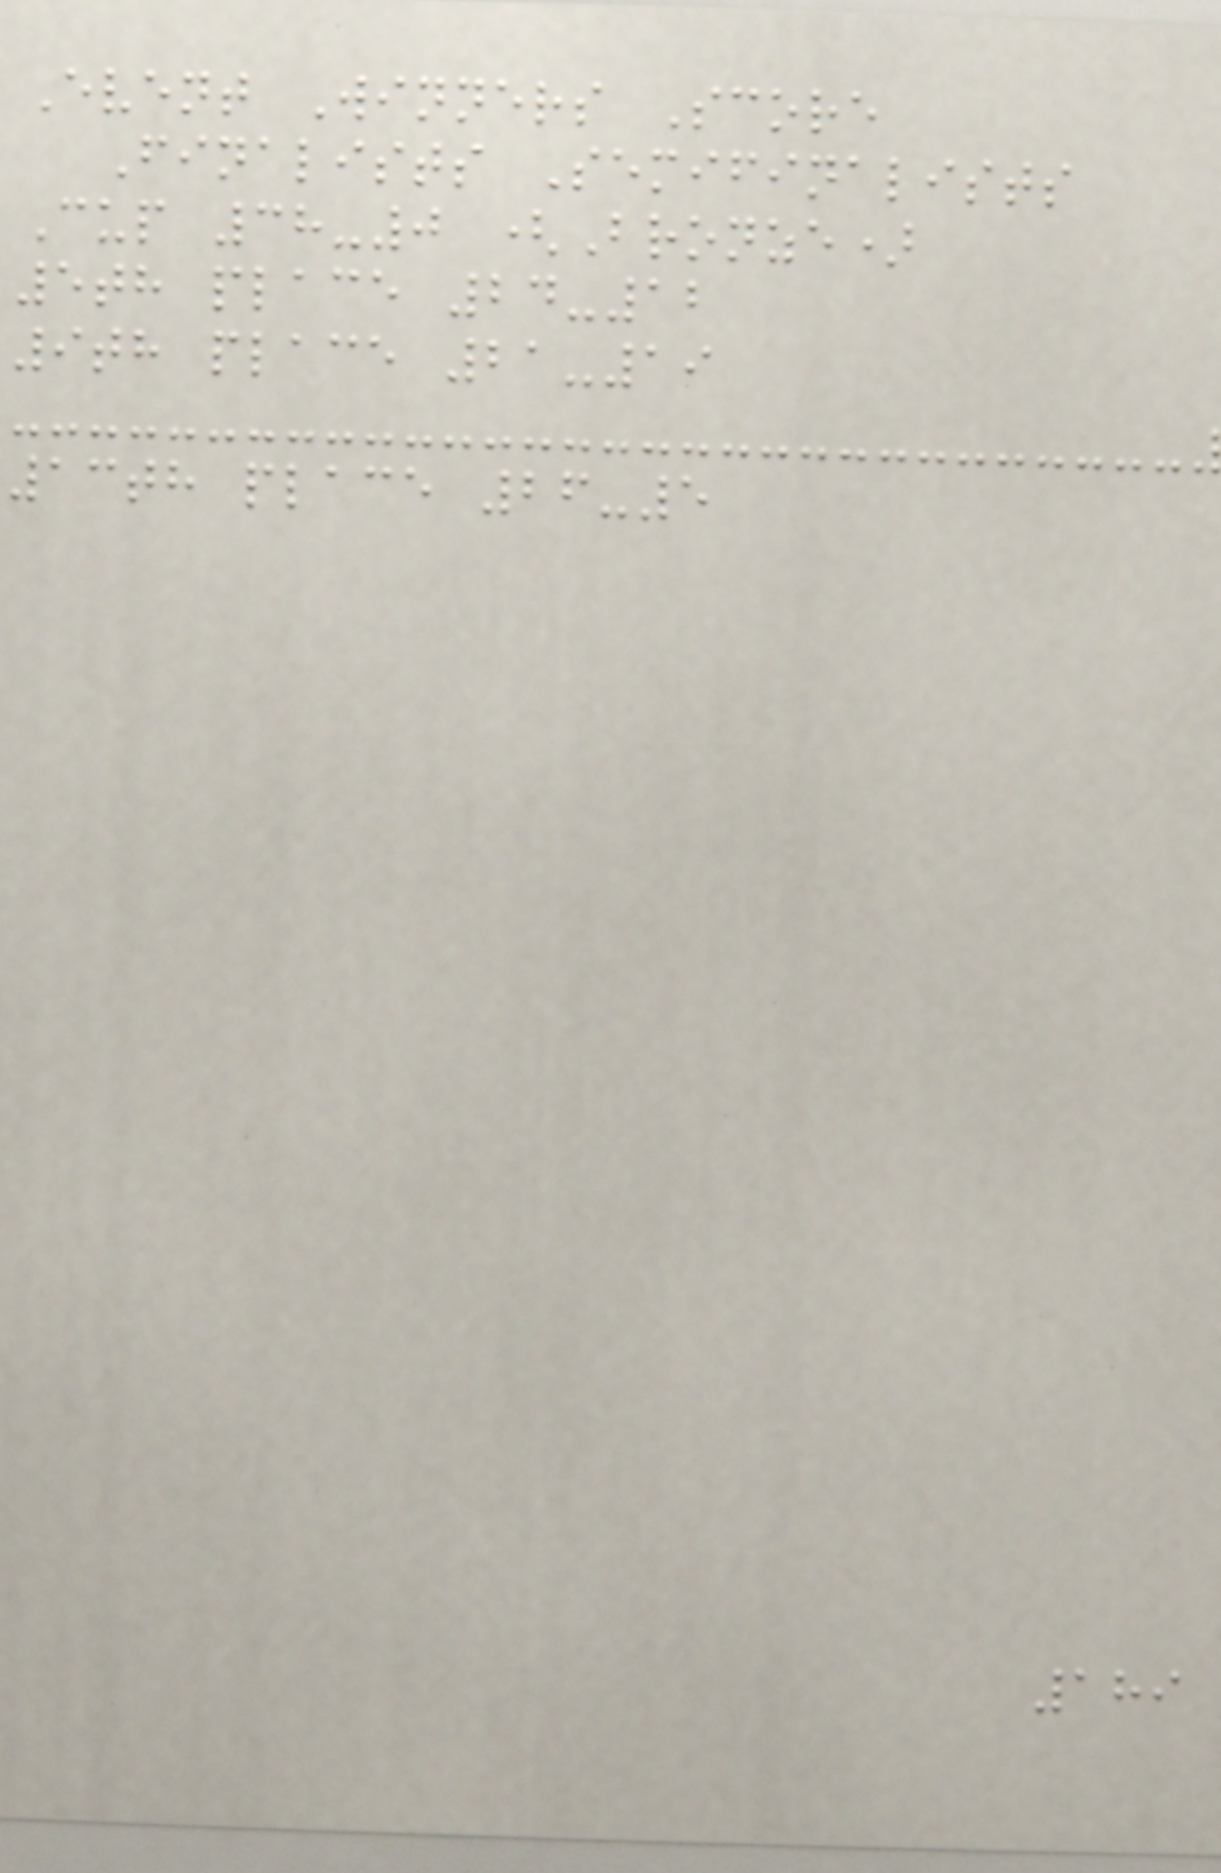Event Winners Score
Finalists Semifinalists
Cup 38-0 (Bronze)
5th place 24-12
9th place 21-19
13th place 26-5
189
